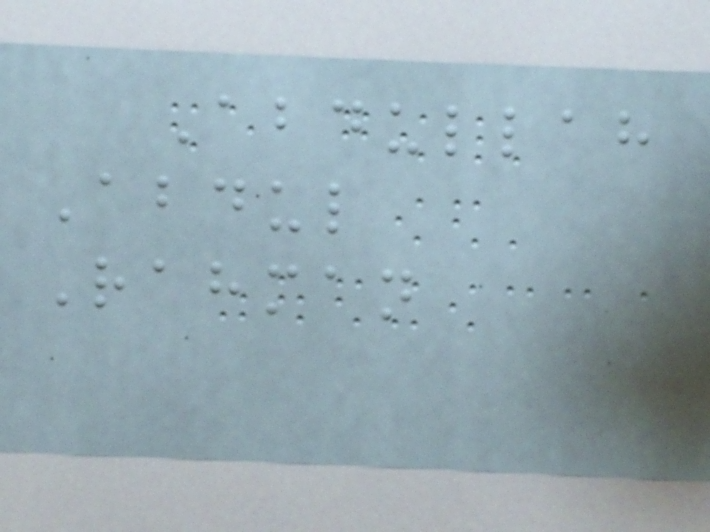Abdullah
Abdul
Rahman
